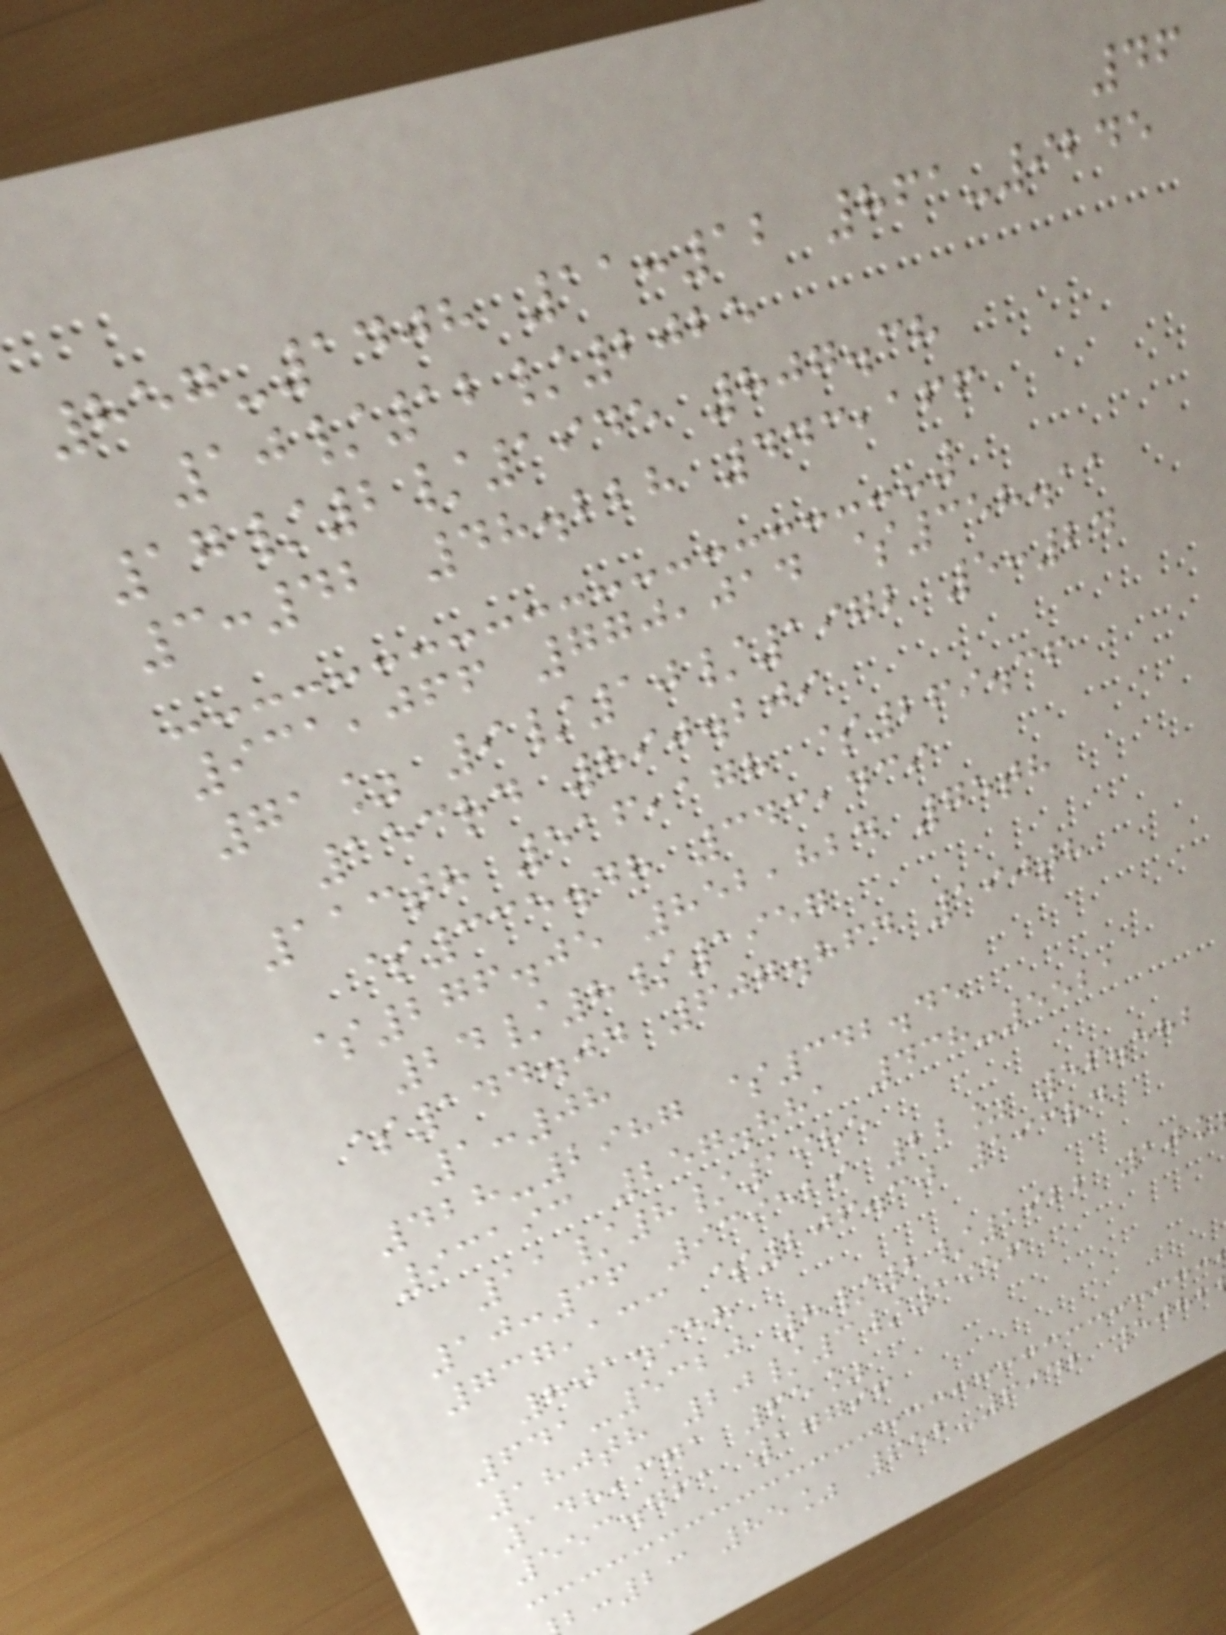46
857-1408 11:12 861-9245
10/12/2025
17/2/1945 807.38
3:42 48.228 443,166
931,066 770,014 $358.11
71% 9/10/1972 5:24
153rd 890.209
113th 516,178 $269.36
$335.48 343,439
$276.05 852,824 75th
24/8/1957
$144.04 607.864 190th
1:08
428-2987 $342.45
93193 257.881 438-5521
11/8/1985
10:36 939529 22% 56.582
737,133 $206.30 193rd
801.958
641-5320 8/2/1922 10
180th 20/3/1956
148,371 65%
553.761 17796
:23 85% 652-6942 5082
